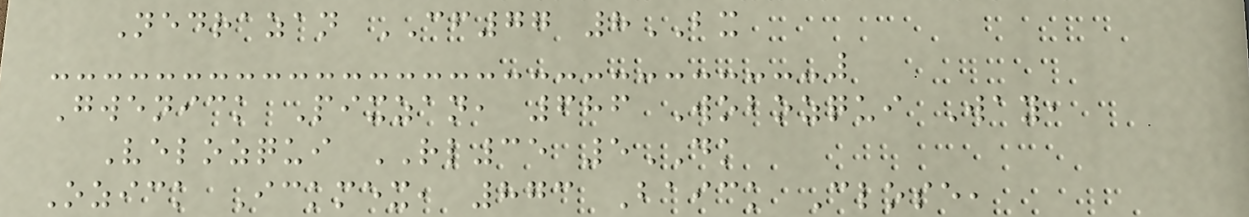Nedrazan CF77 8BX
Gwenick Pixzan, 686 Wobozqui Way,
Velozqui RL35 5DK
Ozick Ickmex, 873 Baick Close,
